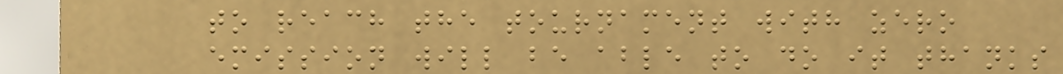to reach the tournament with zero
emission will be able to do it thanks
